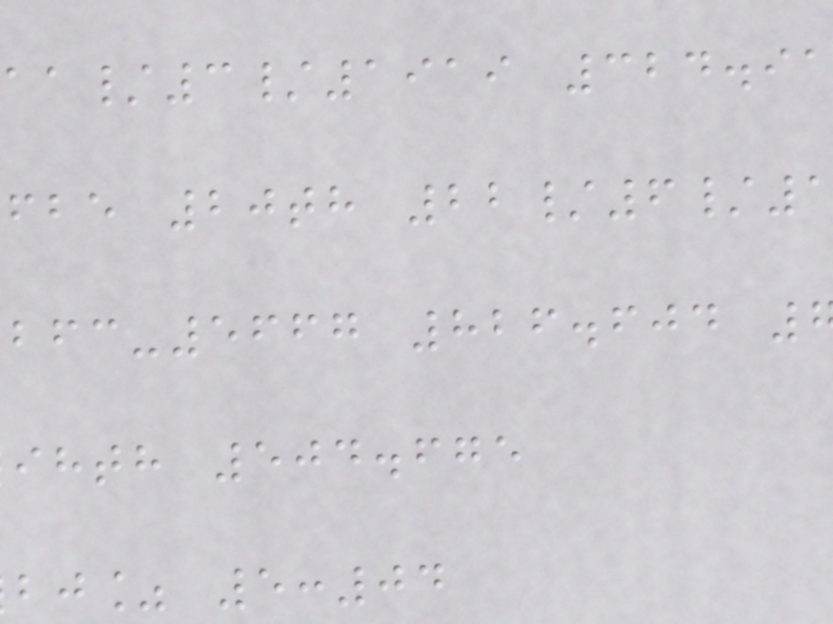/3/1919 324.91
fbe 20th 22/6/
-5667 826.604
ihth 504.675
bj% 5:04
